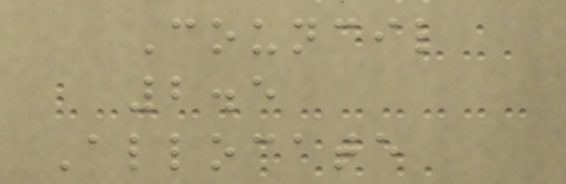Council
2.5
Allocate
